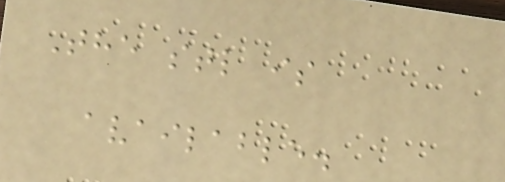The stl is
available.
